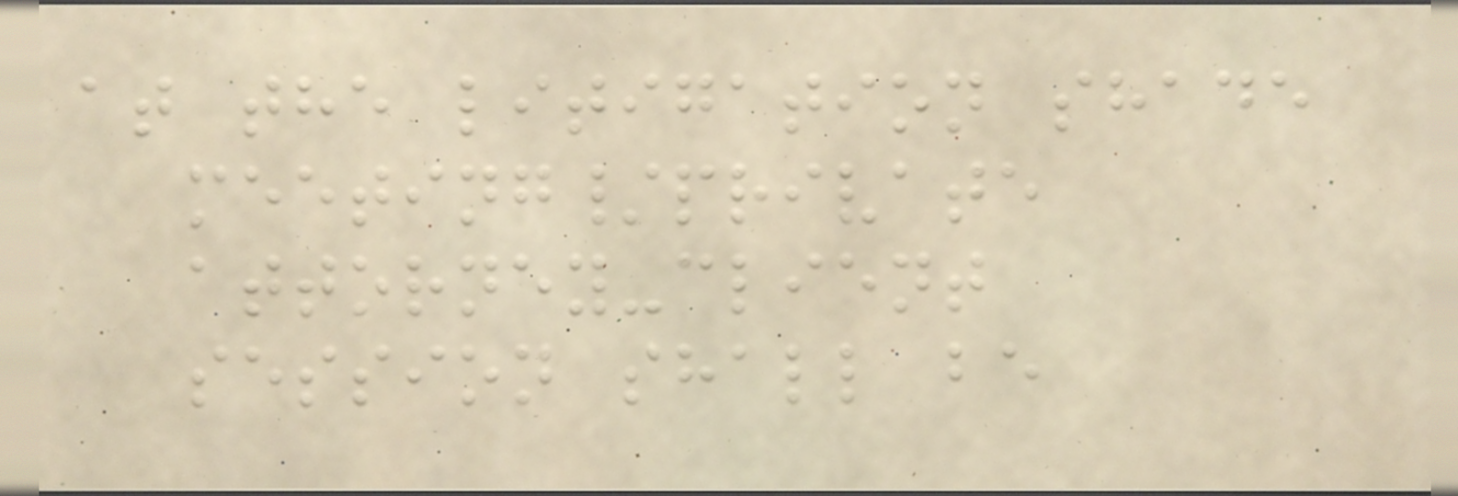at the litigation shade
meeting/private
attorney-client
session shall be
